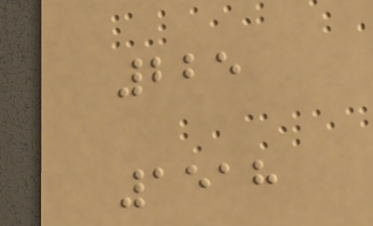225
1518
